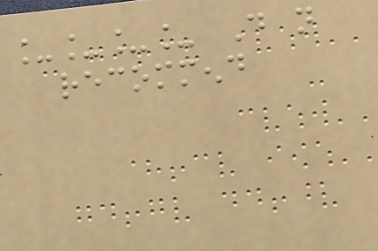____ Do not
recommend
